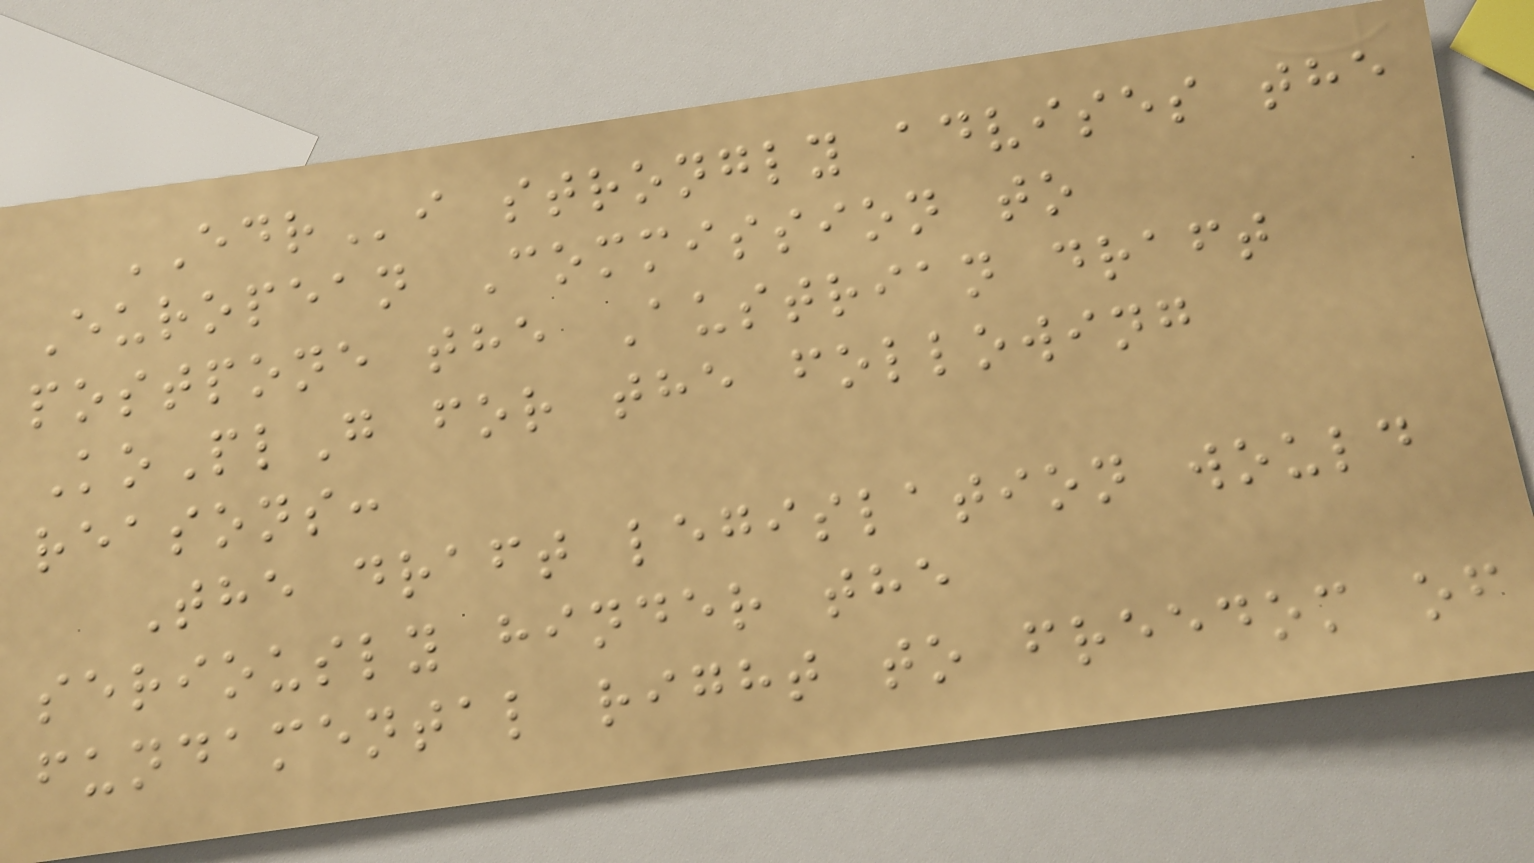EDRi strongly advises the
European Commission to
postpone the Austrian draft
KoPlG for the following
reasons:
The draft legislation would
seriously hinder the
fundamental right to freedom of
